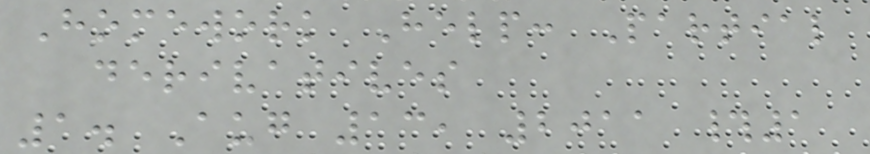Homework Help: Partial
derivatives
1. Aug 13, 2011 #1
